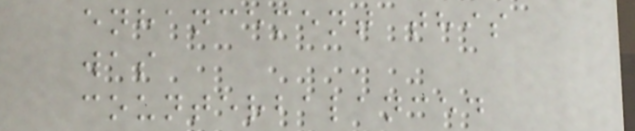enhancement this
was
counterbalanced
